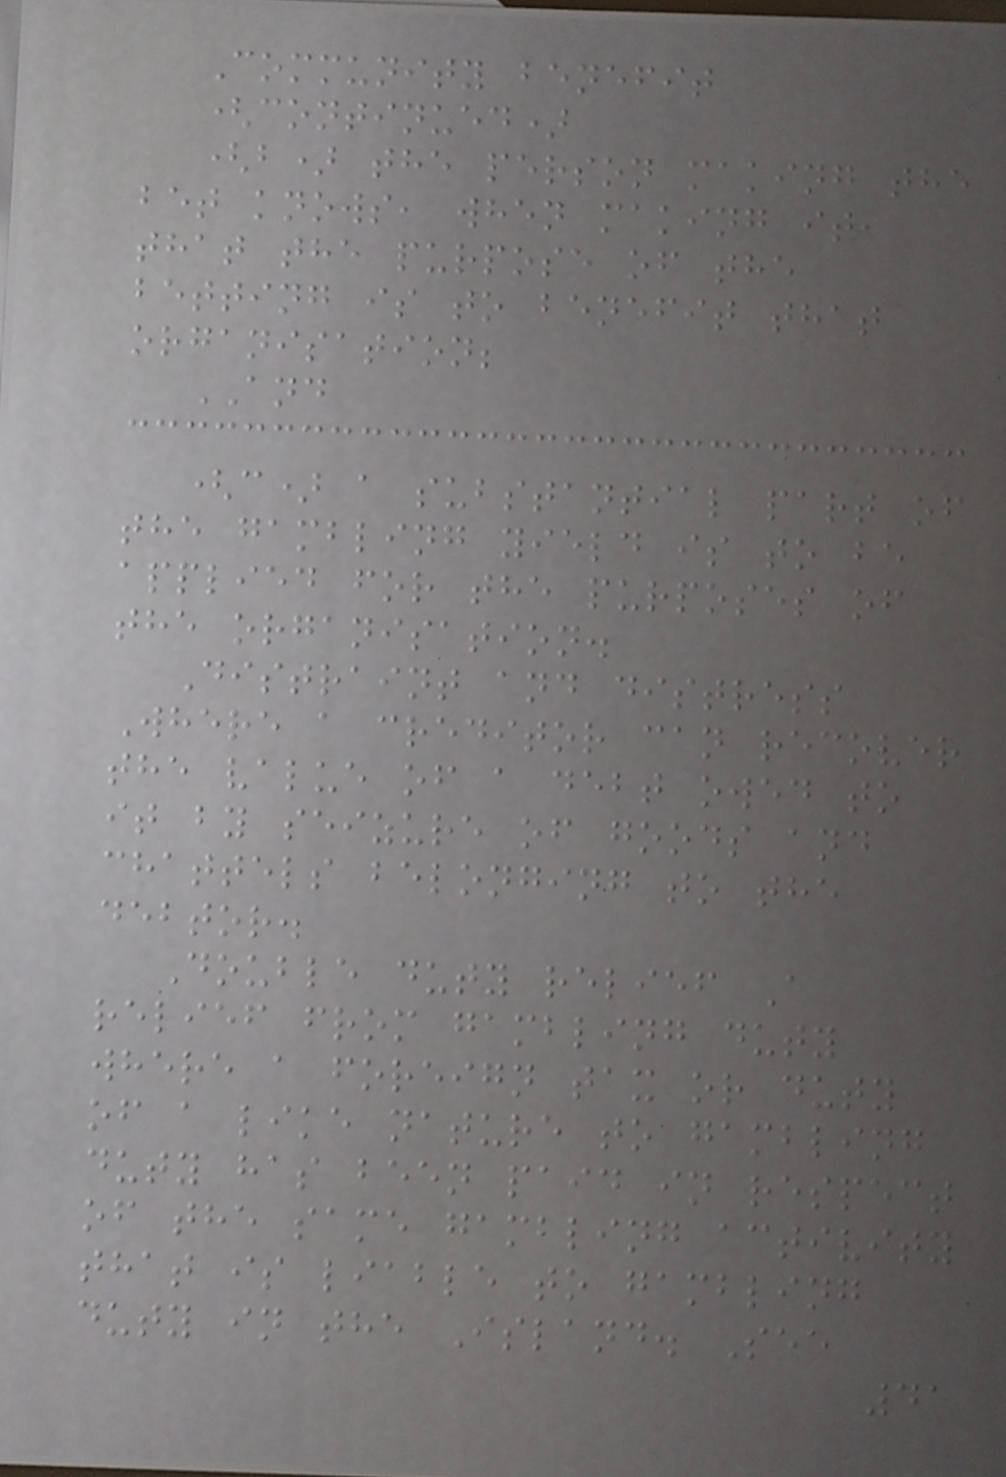Community benefit
(continued)
(b) the person making the
bet knows, when making it,
that the purpose of the
betting is to benefit that
organisation;
AND
(c) a substantial part of
the gambling yield is to be
applied for the purposes of
the organisation.
Distraint and distress
Where a creditor can recover
the value of a debt owed to
it by seizure of goods and
chattels belonging to the
debtor.
Double duty relief A
relief from gambling duty
where a foreign tax or duty
of a like nature to gambling
duty has been paid in respect
of the same gambling activity
that is liable to gambling
duty in the Island. See
41
